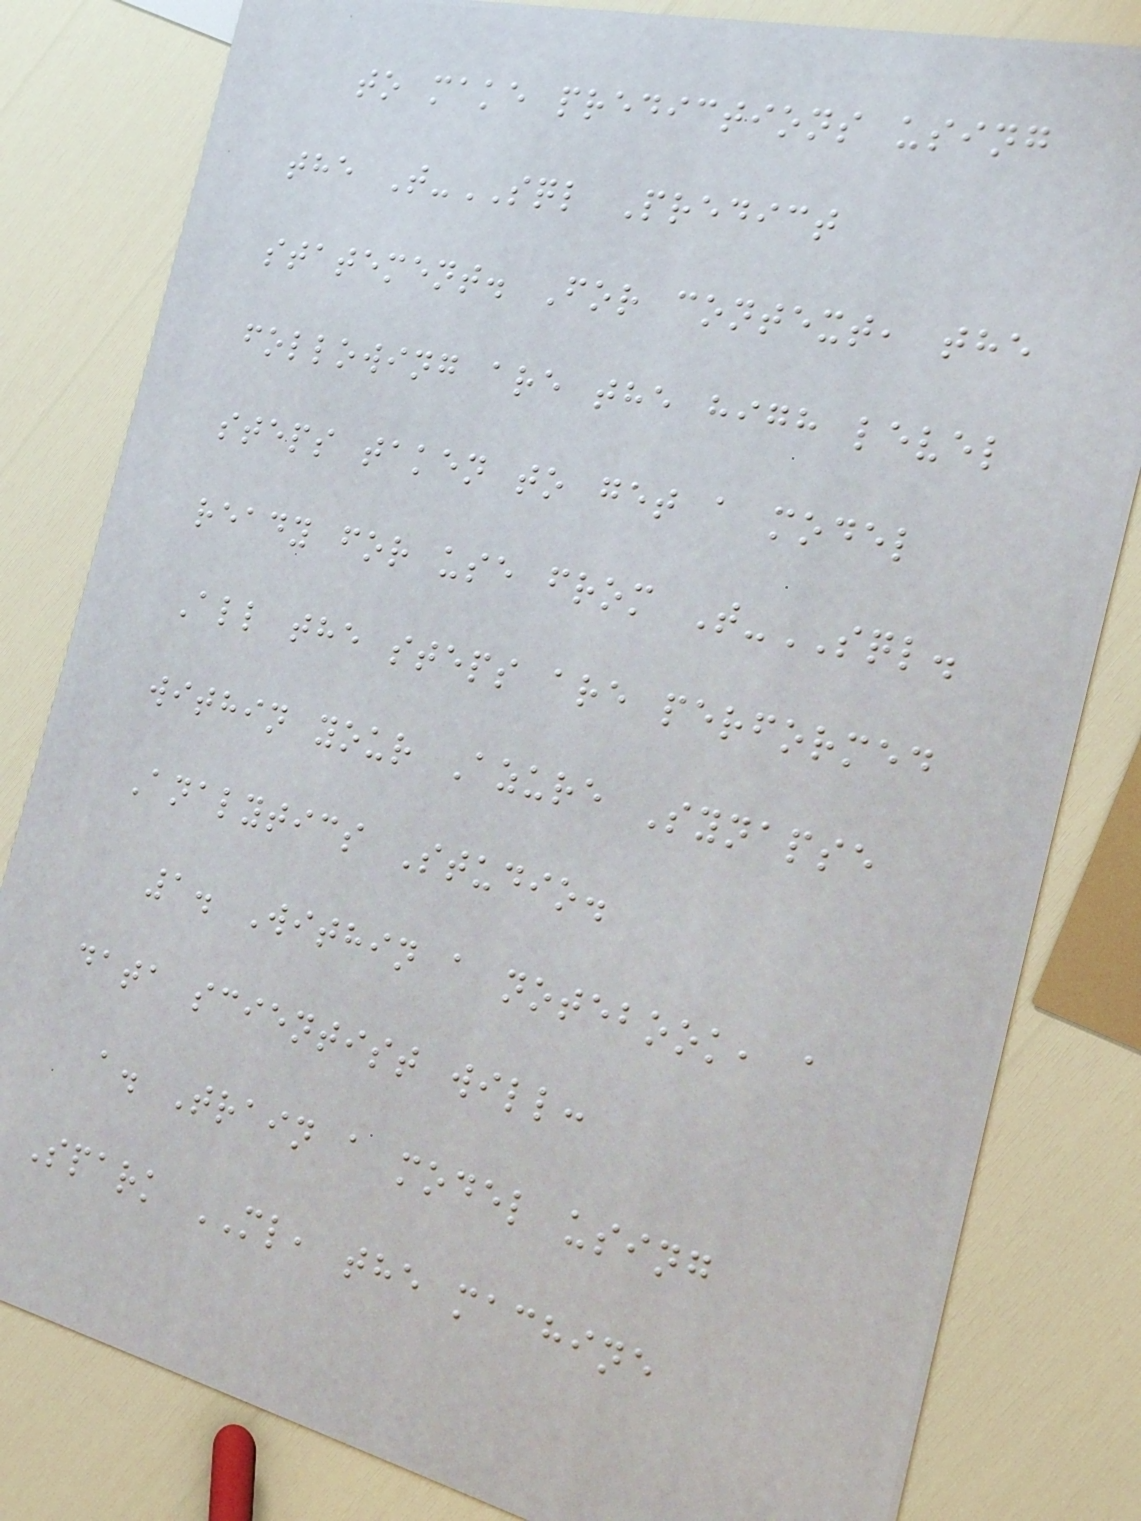to make predictions using
the T-SQL Predict
statement. For context, the
following are the high level
steps taken to get a model
ready for use from T-SQL.
All the steps are performed
within your Azure Synapse
Analytics Studio.
1. Within a notebook, a
data scientist will:
a. Train a model using
Spark ML, the machine
